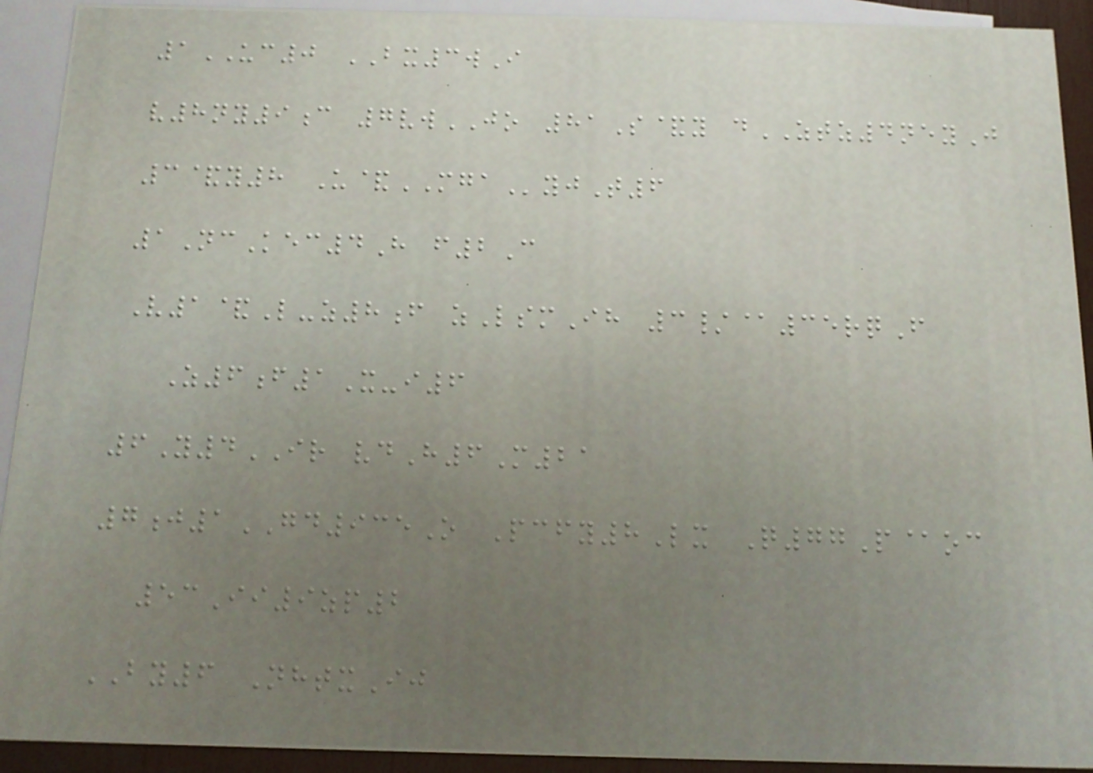1UC0 BX3wI
v8ny9c 7vwJO 81S&y dZTZ4neyJ
3&y8 U&MGAyjT6
1NcKec4H f2C
V1&L-z8f zLsmIh 3/@35rqF
Z6f1X-i6
6Y4IR vdH6M21
7j1GD935O Pcfy8Lx Q77P@oc
53Ii9zp2
BY6 NhtxIj
